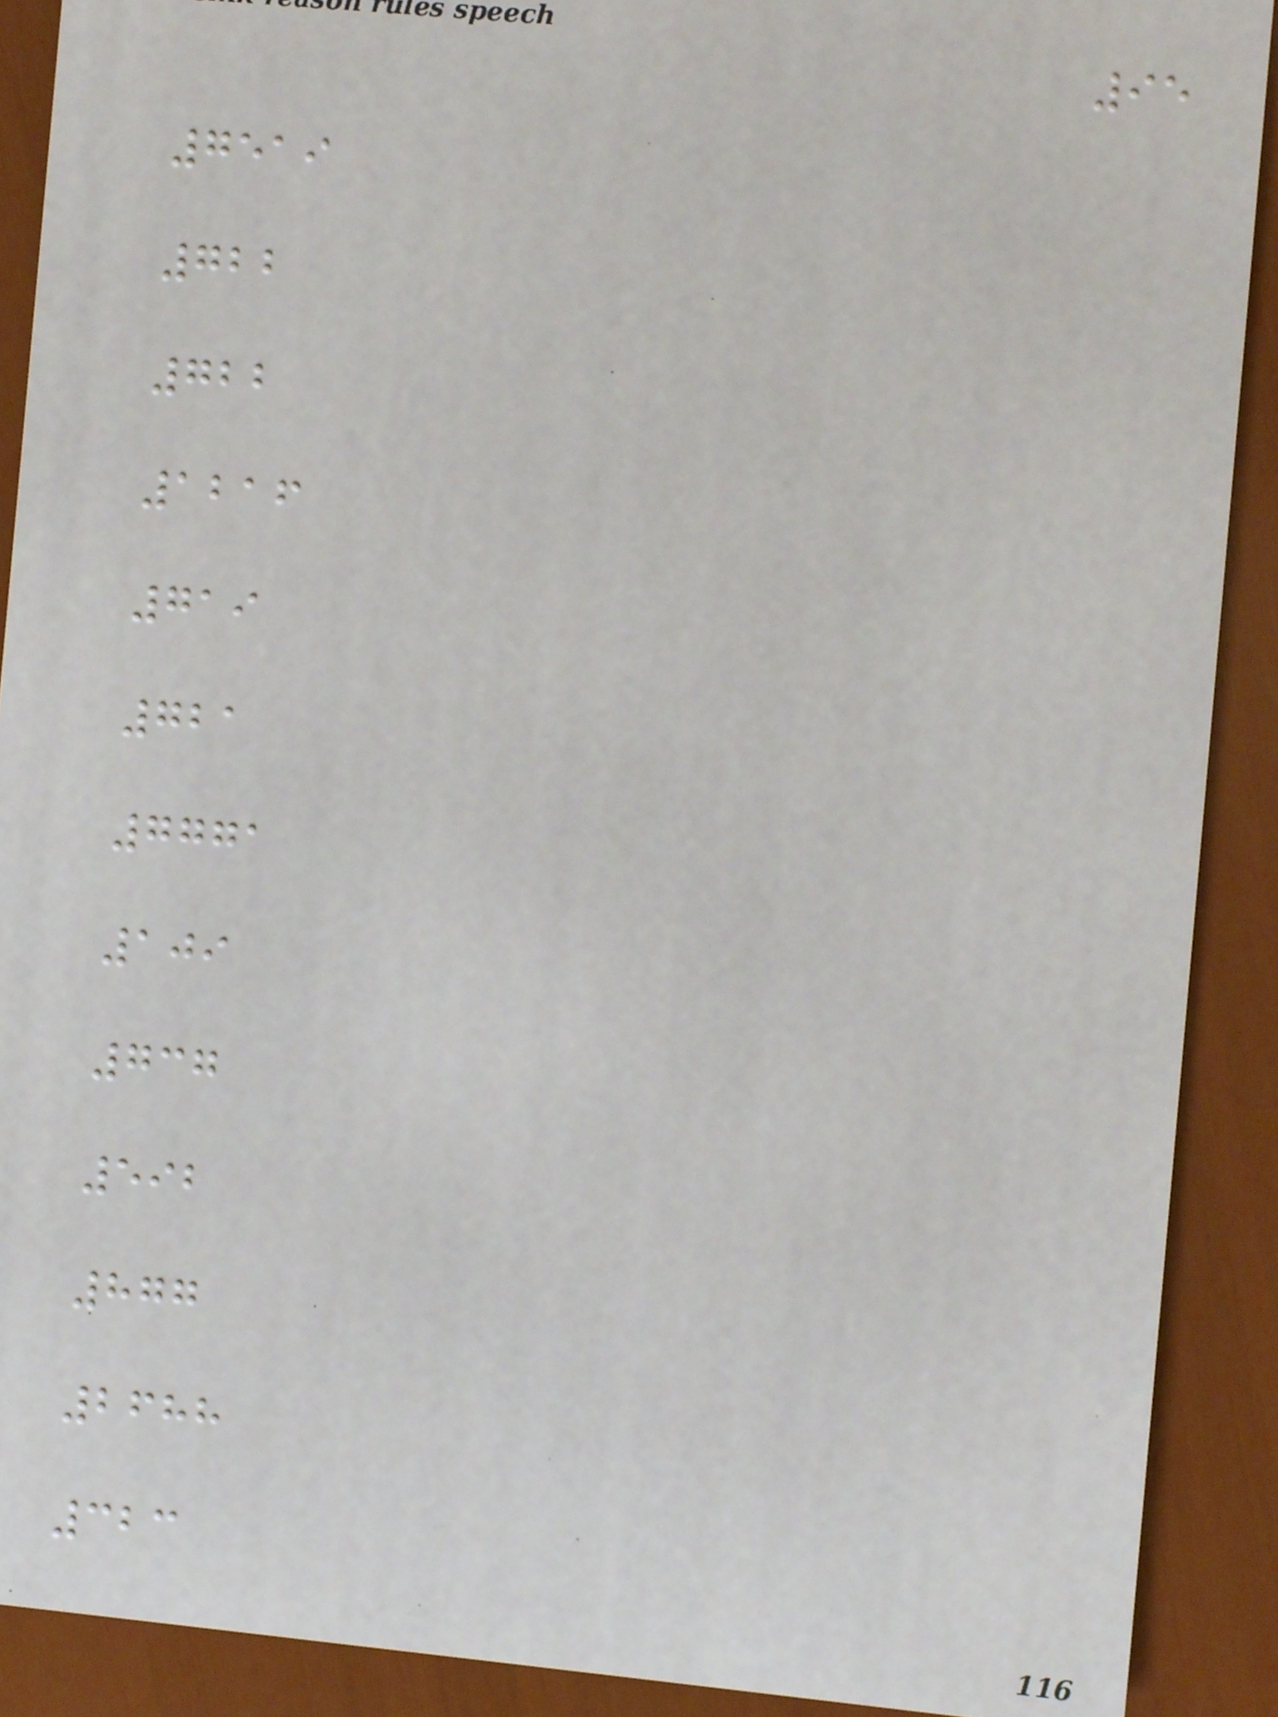95
7519
722
722
1216
719
721
7771
109
737
592
877
2688
323
